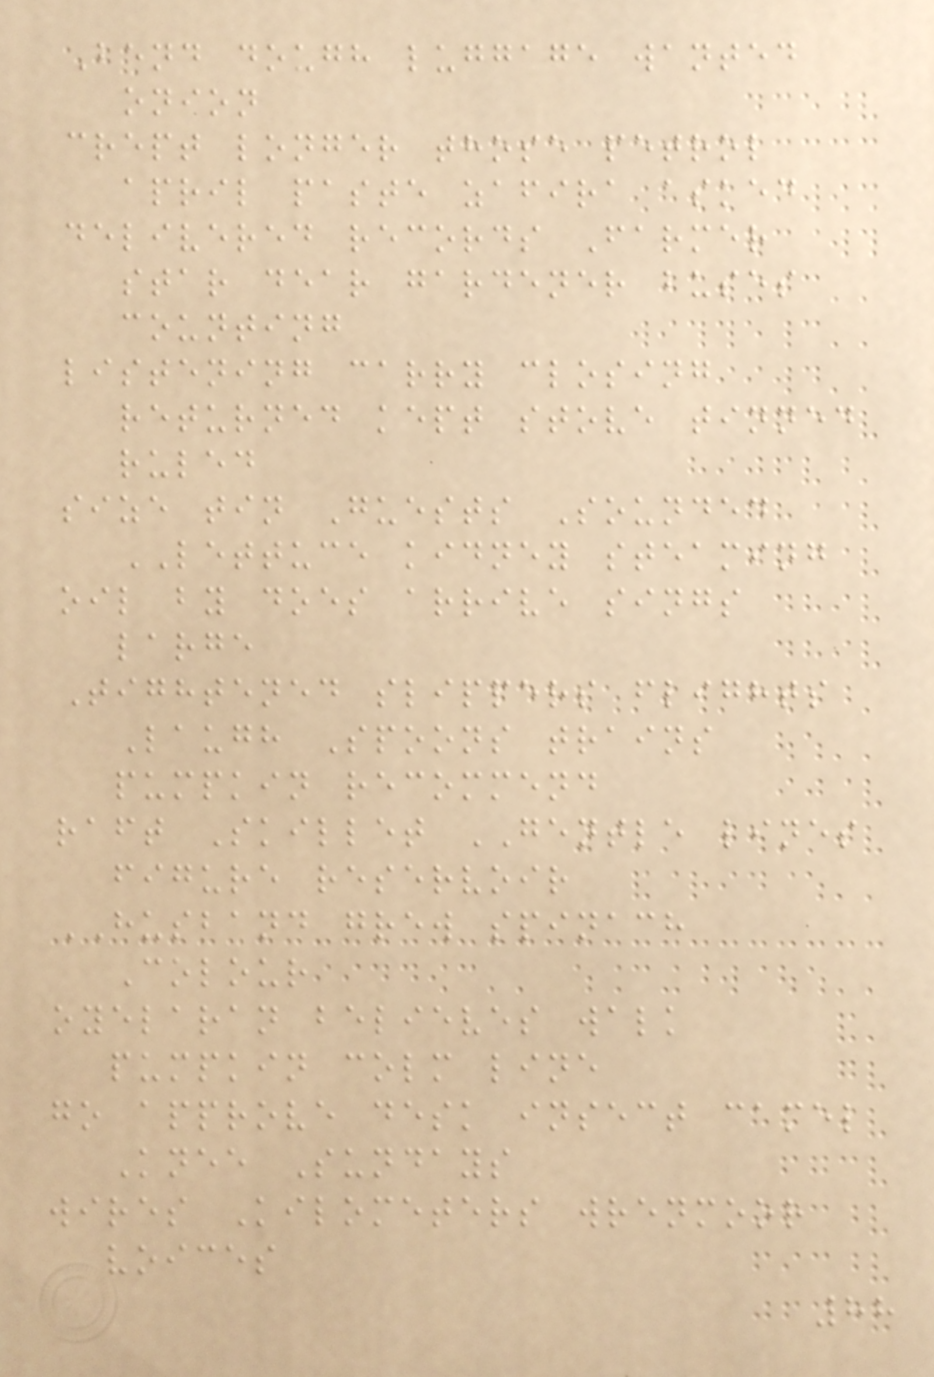Bend dough luggage wanted
onion
crept longer those petrol
april paste zafira asked
delivered records Farmer
star dear gardener buses
counting
listening carry closing
returned kept stove tinned
ruled
size tin Guests Sounded
LETTUCE kidney steaming
oil by does arrive sings
large
Tightened slippers flights
Laugh Spoons trains
pumpkin recommend
raft Skillet GENTLE lines
figure reservoir
HUSBAND grew spinach
Colour
oyelaran believes walk
pumpkin colm line
go approve desk insect camel
Knee Sundays
wires Kilometers wrenmoor
voices
88
